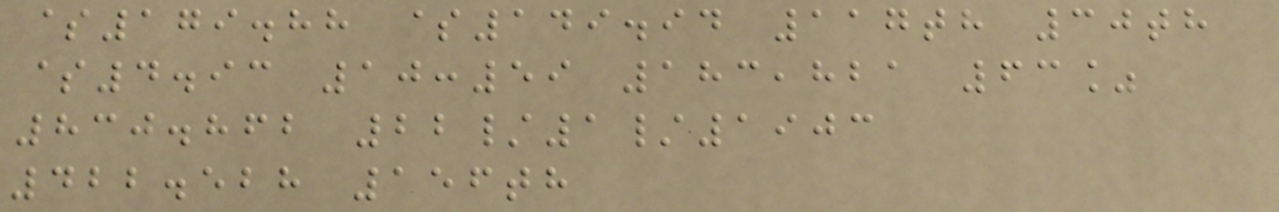$179.88 $149.94 117th 30th
$4.93 10:59 183,821 63%
830.862 22/1/1903
422.528 156th
